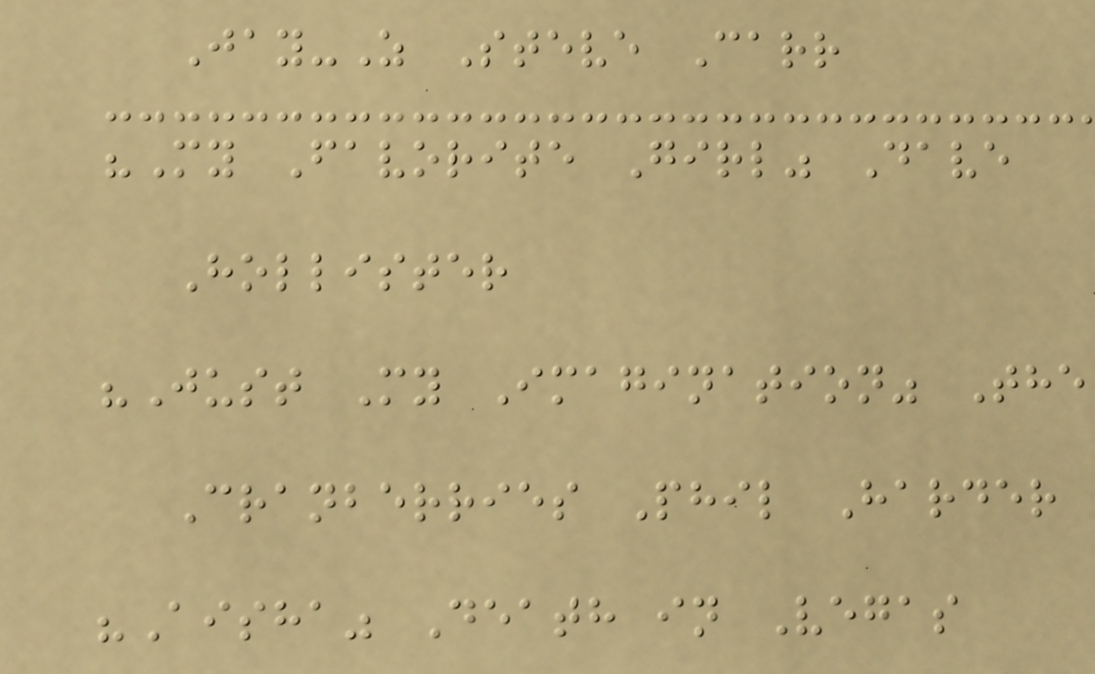Jay-Z Steve Carr
"My Favorite Girl" Dave
Hollister
"Just My Imagination" The
Cranberries Phil Harder
"Aisha" Death in Vegas
